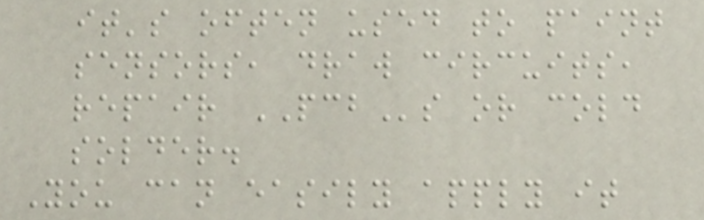it's often used to paint
sensors, draw circuits,
repair PCBs or cold
solder.
You can easily apply it
